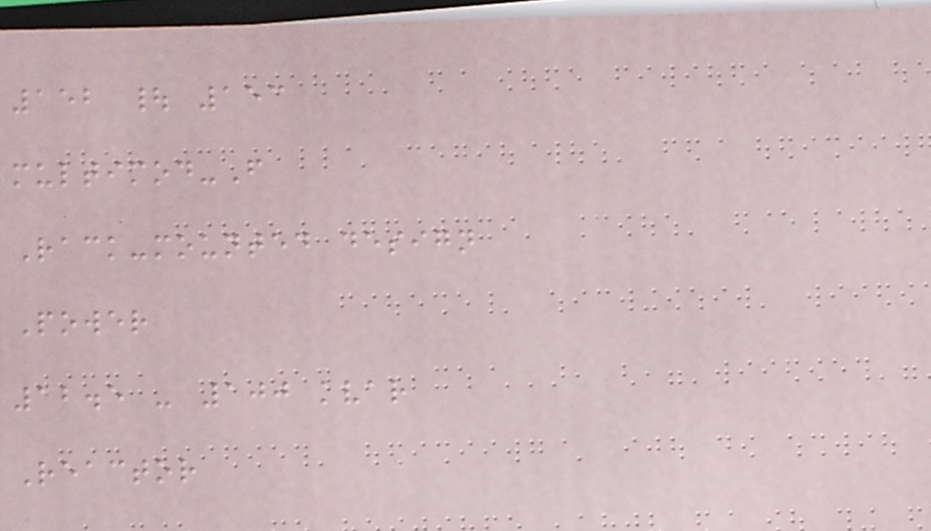152 | 153
multimod-F
Rack-mounted design
Power
12.5 - 100 kvar
Reactor
